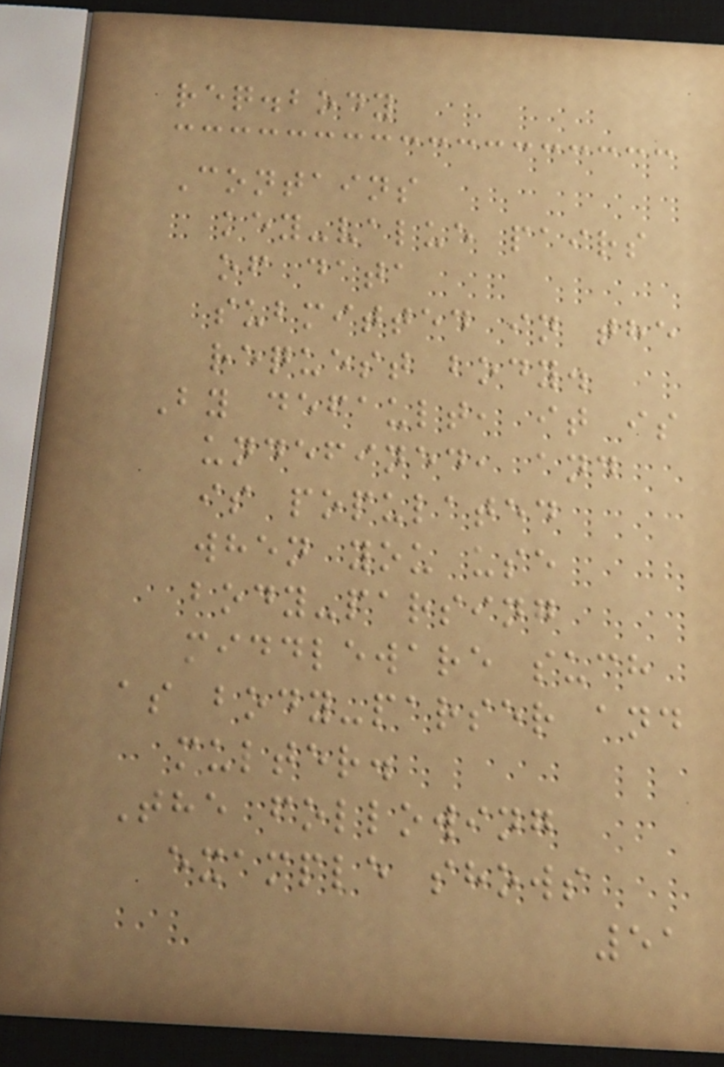req.body
Contains
key-value pairs
of data
submitted in the
request body.
By default, it is
undefined, and
is populated
when you use
body-parsing
middleware such
as body-parser and
multer.
The following
example shows
51
